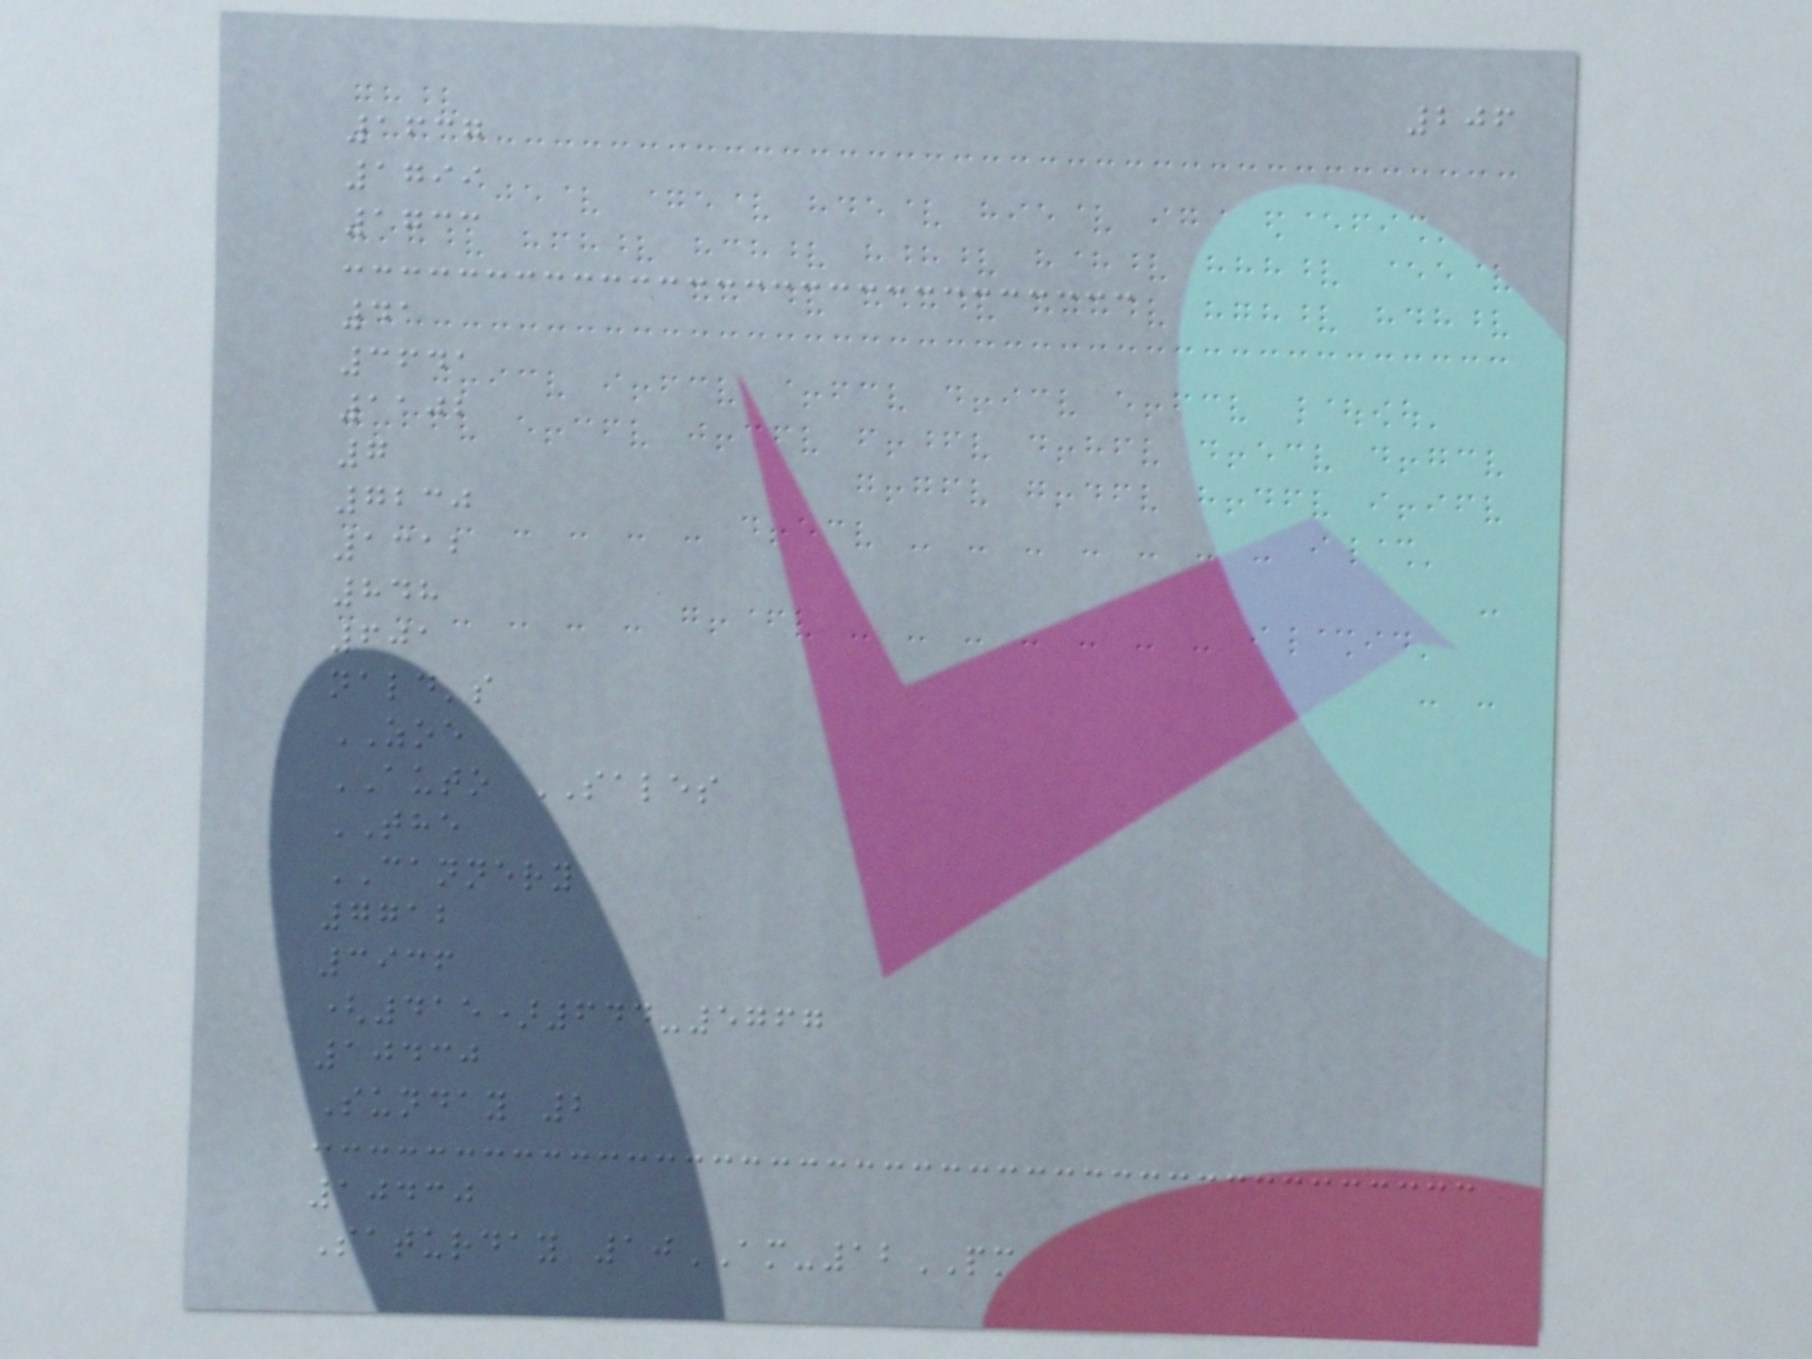206
1637
1799
1733
41
3641
1102
7
7230
1312
848
601
nald's
ZOE
AUTO SALES
THE
CANNERY
7712
3936
(415)644-5767
10430
Sunday 2
10430
Saturday 10AM-12PM
